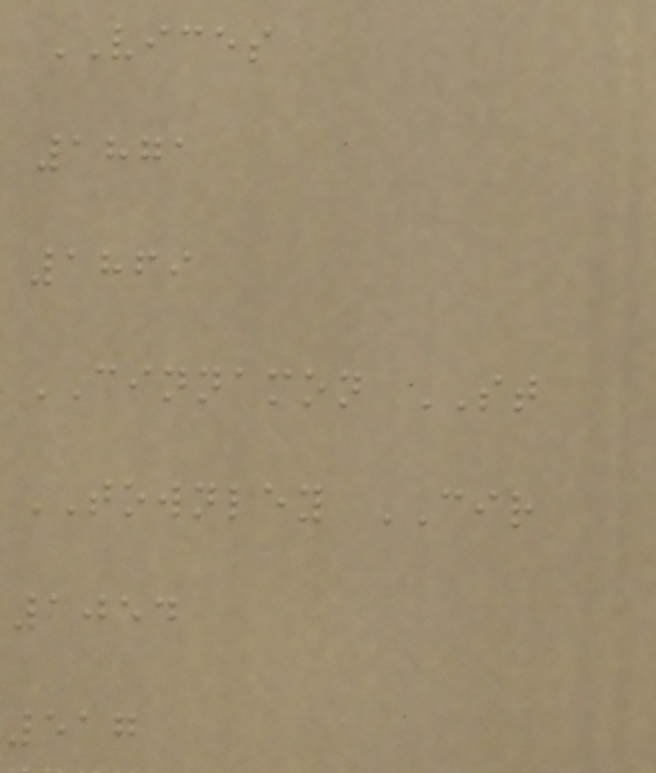VICES
1871
1869
CINNAMON ST
TOWNLEY CIR
1054
517
